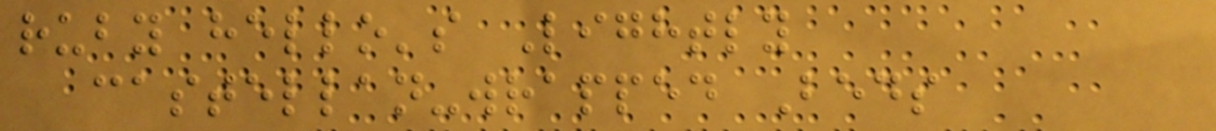ruby hello's Lightly
castellan-wrapped Beds
